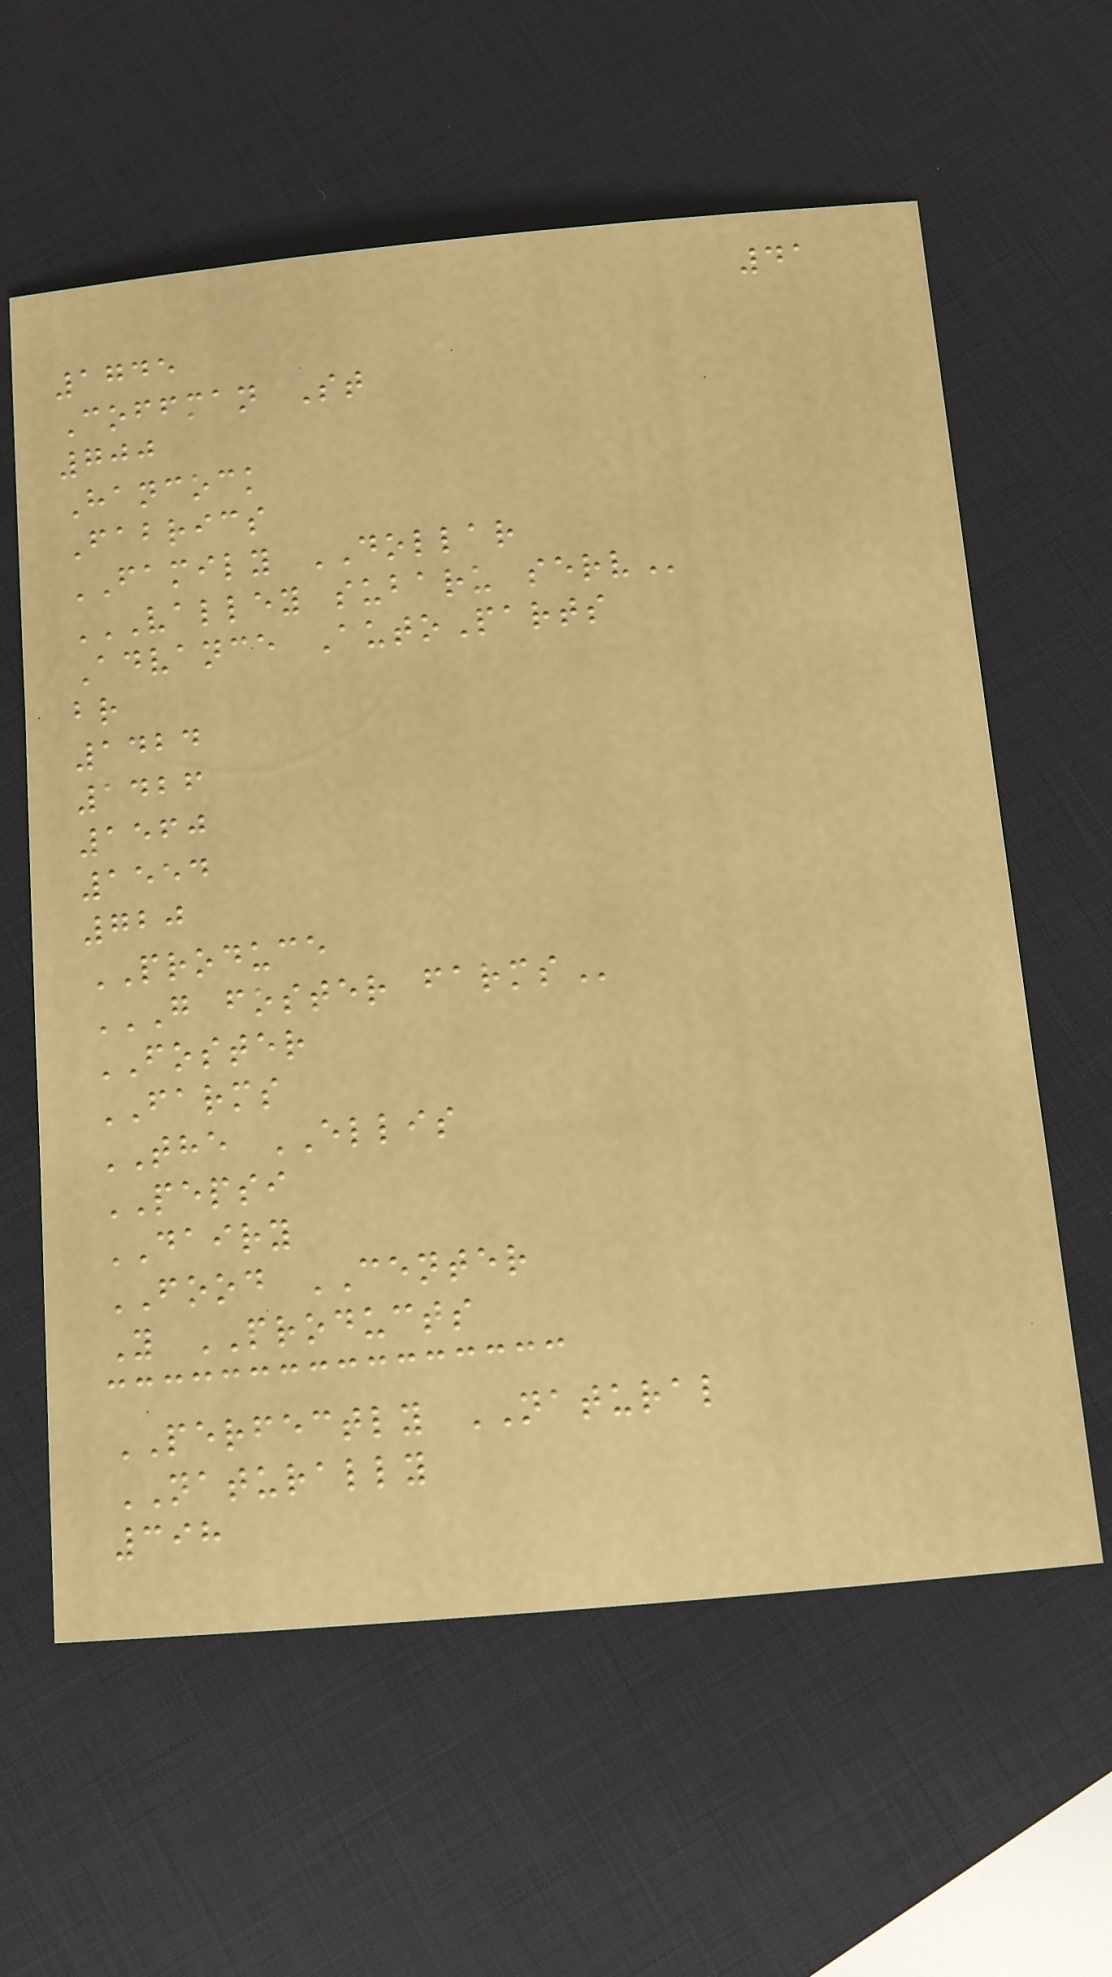41
1745
Coffman St
700
Hancock
Fabrics
FAMILY DOLLAR
VALLEY SUBARU SERV
Advance AutoParts
br
1424
1426
1560
1554
720
PRODUCE
G FOSTER FARMS
FOSTER
FARMS
THE ELLIS
PEPSI
DAIRY
FOOD CENTER
Y PRODUCTS
PERFECTLY NATURAL
NATURALLY
398
